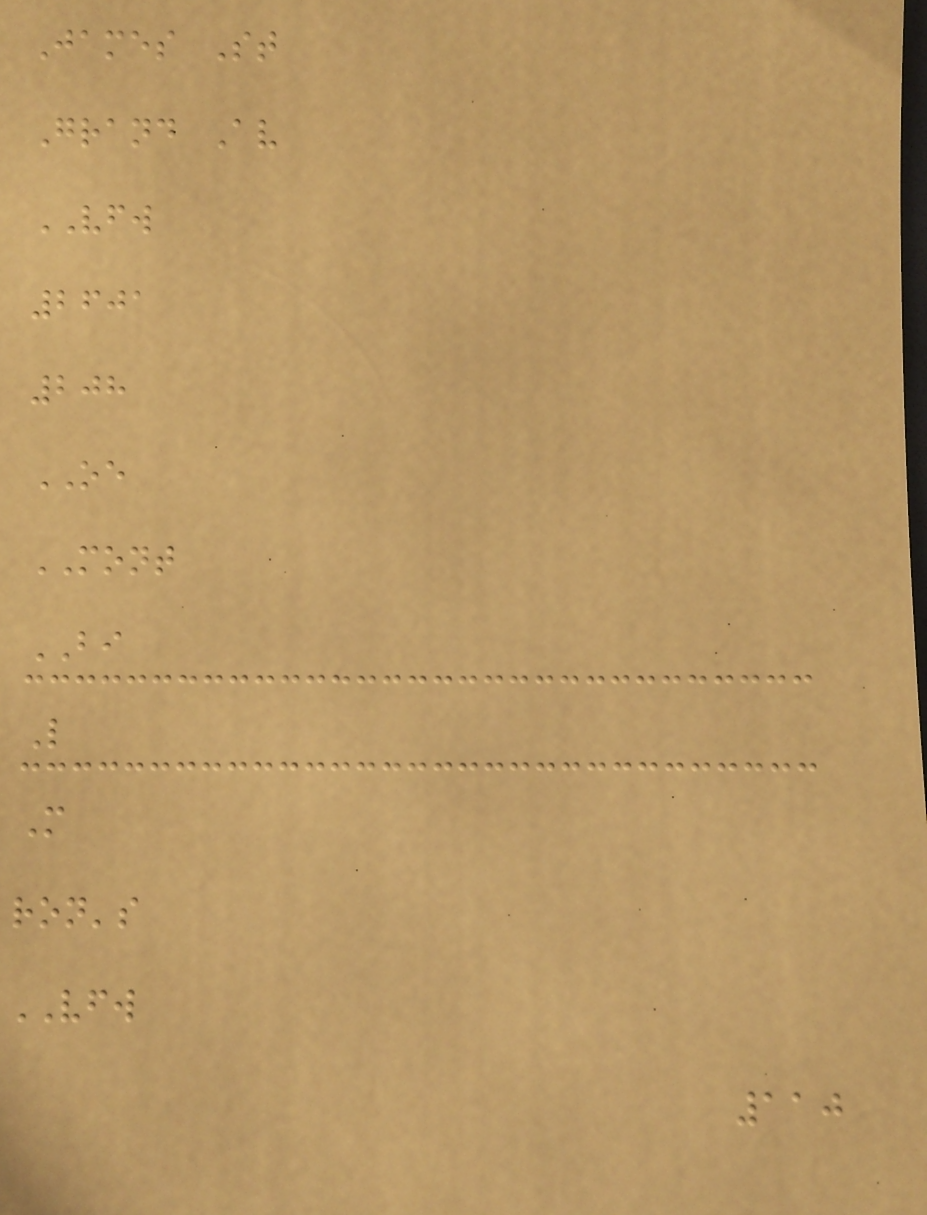James St
Grand Av
VFW
2601
208
OE
MONT
BI
L
M
ron's
VFW
110
